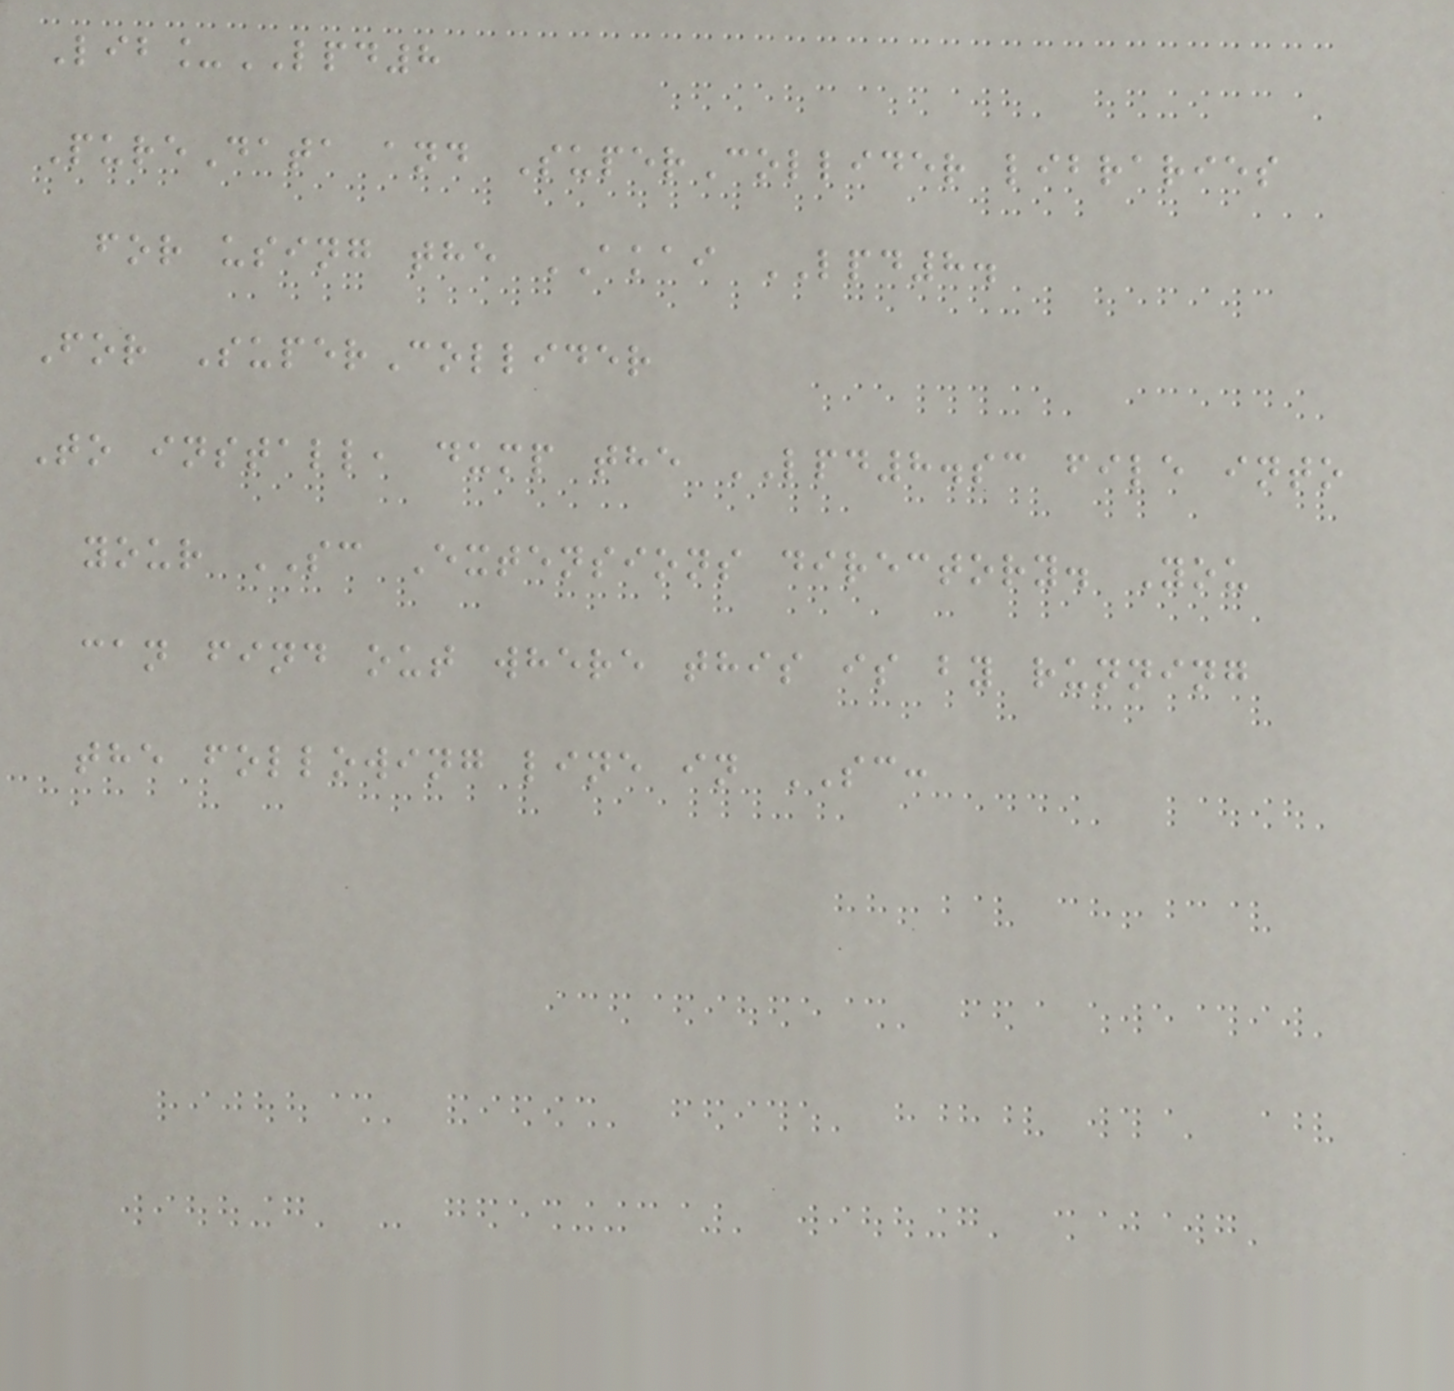Lib_LPD8
PureData and SuperCollider libraries
for using the AKAI LPD8.
For SuperCollider
To install, dump the LPD8.sc file into
your SC Extensions directory. You
can find out where this is by running
the following line in SC:
